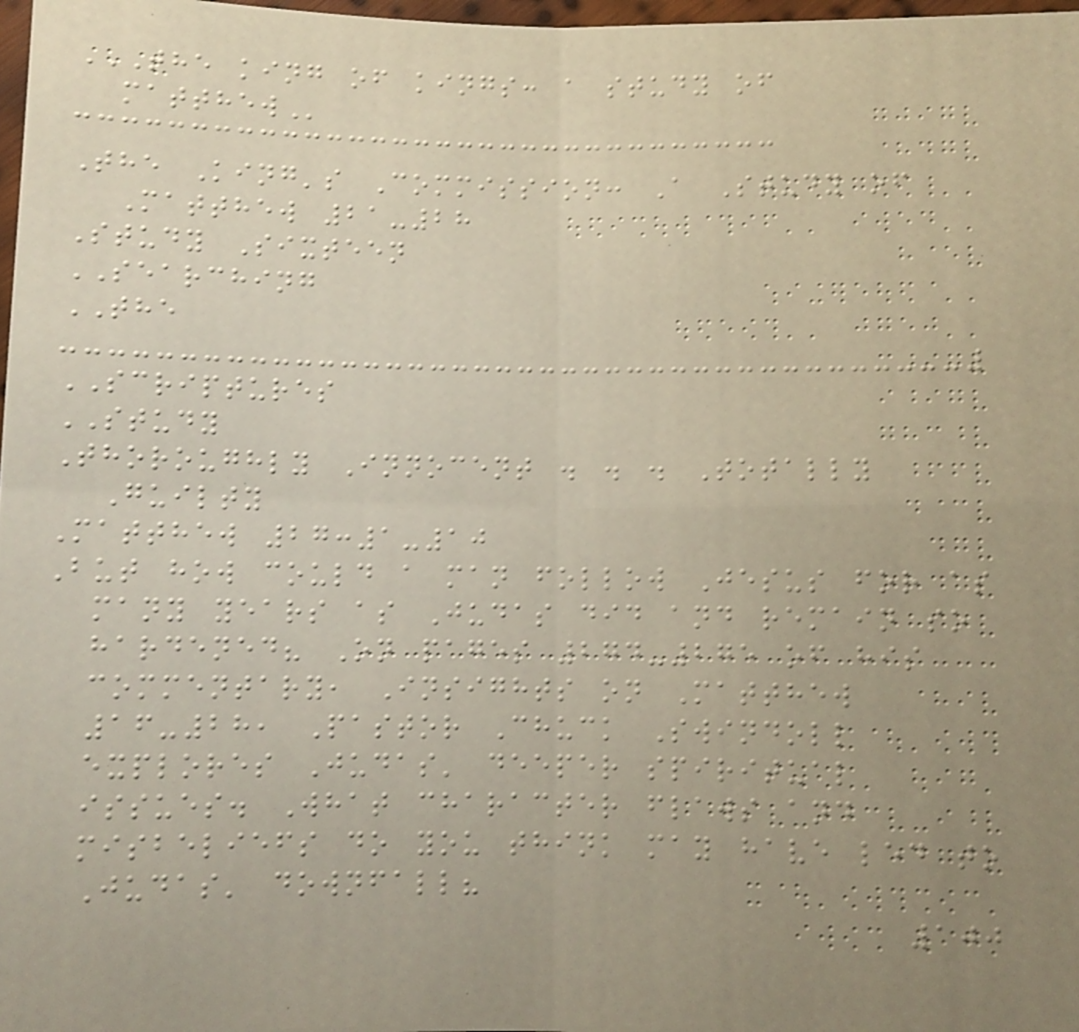THE KING OF KINGS: A STUDY OF
MATTHEW
The King's Commission: A Study of
Matthew 21-28
Study Sixteen
SEARCHING
THE
SCRIPTURES
STUDY
Thoroughly Innocent . . . Totally
Guilty
Matthew 27:1-10
But how could a man follow Jesus for as
many years as Judas did and remain so
hardened? On pages 274-275 of his
commentary, Insights on Matthew
16-28, Pastor Chuck Swindoll
explores Judas' deeper spiritual
issues. What character flaws and
misbeliefs do you think may have led to
Judas' downfall?
100
